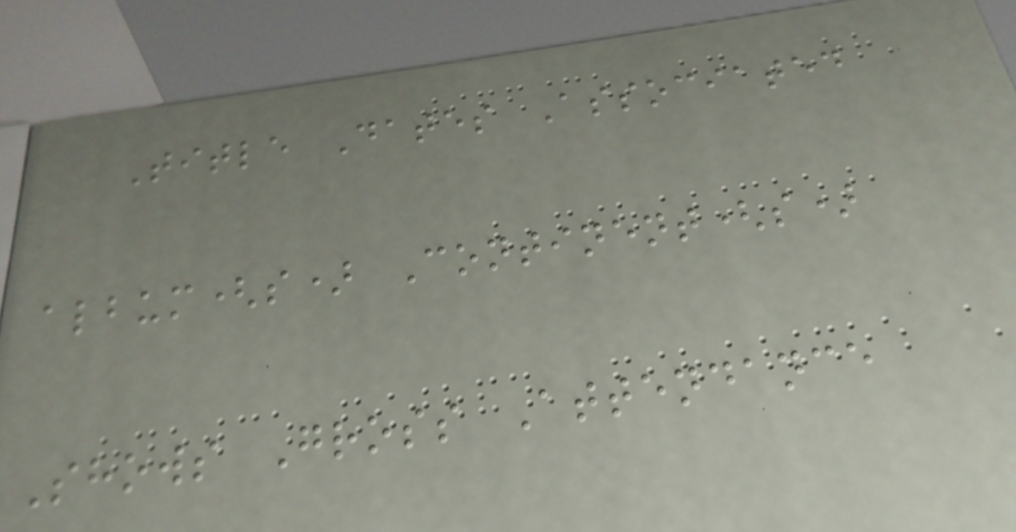Title Dates Associated
album(s) Continent(s)
Shows Gross Attendance
